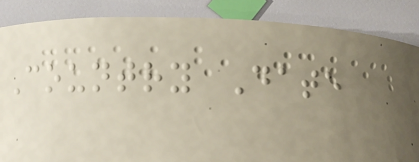Country Date
